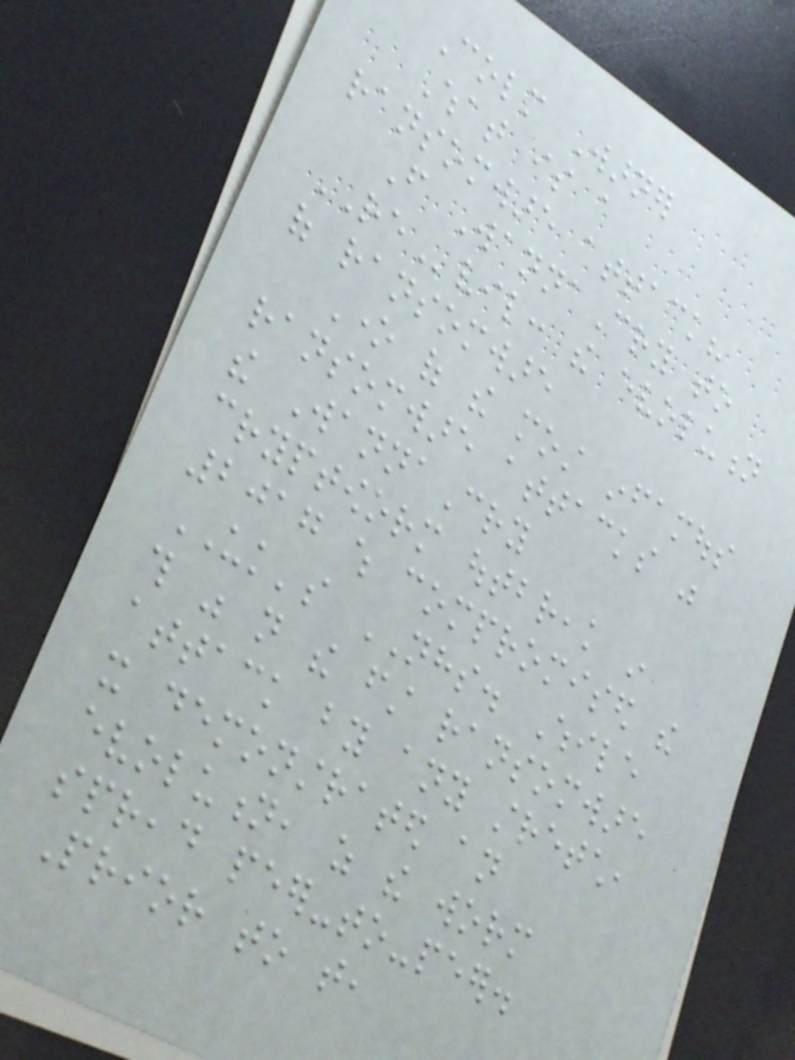Colm Warner
What is a
ransomware attack?
From WannaCry to
REvil: the evolution
of ransomware
One of the most infamous
ransomware attacks was
the WannaCry
cryptoworm outbreak in
2017 which compromised the
UK's NHS. While
this was not the first ransomware
attack by any stretch,
it demonstrated an
evolution, as the worm
spread peer-to-peer.
Prior to that,
